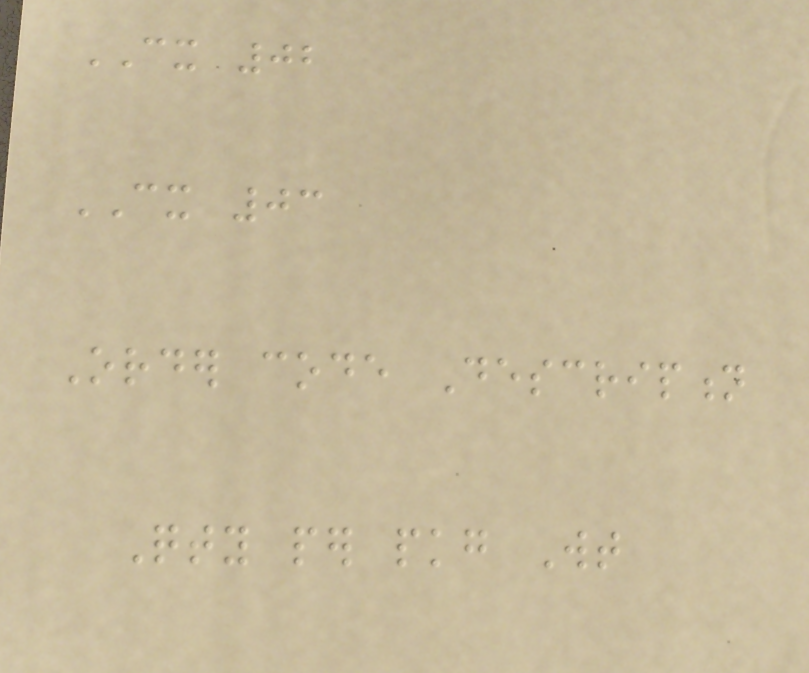CX 02
CX 03
Order code Description
Qty per pkg Wt
